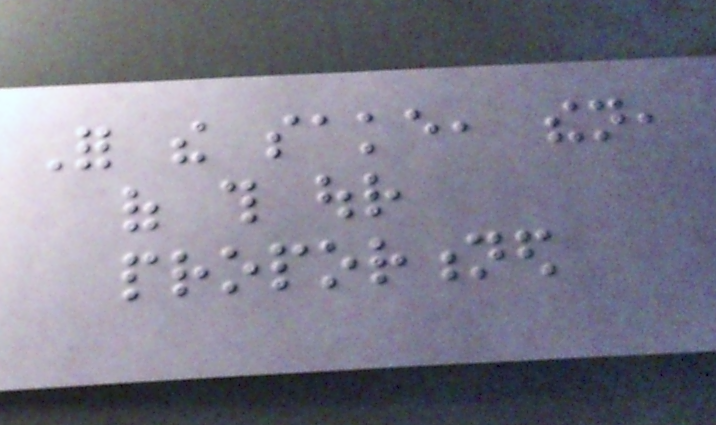For the sake, then,
of this our
proportioned
